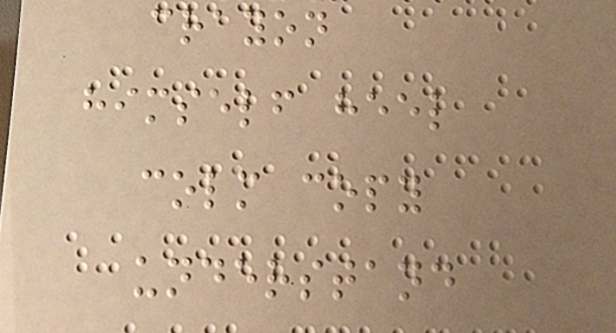crayon
himself heel
colm copy
understand
